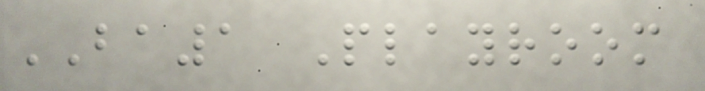BA1 Playroom
